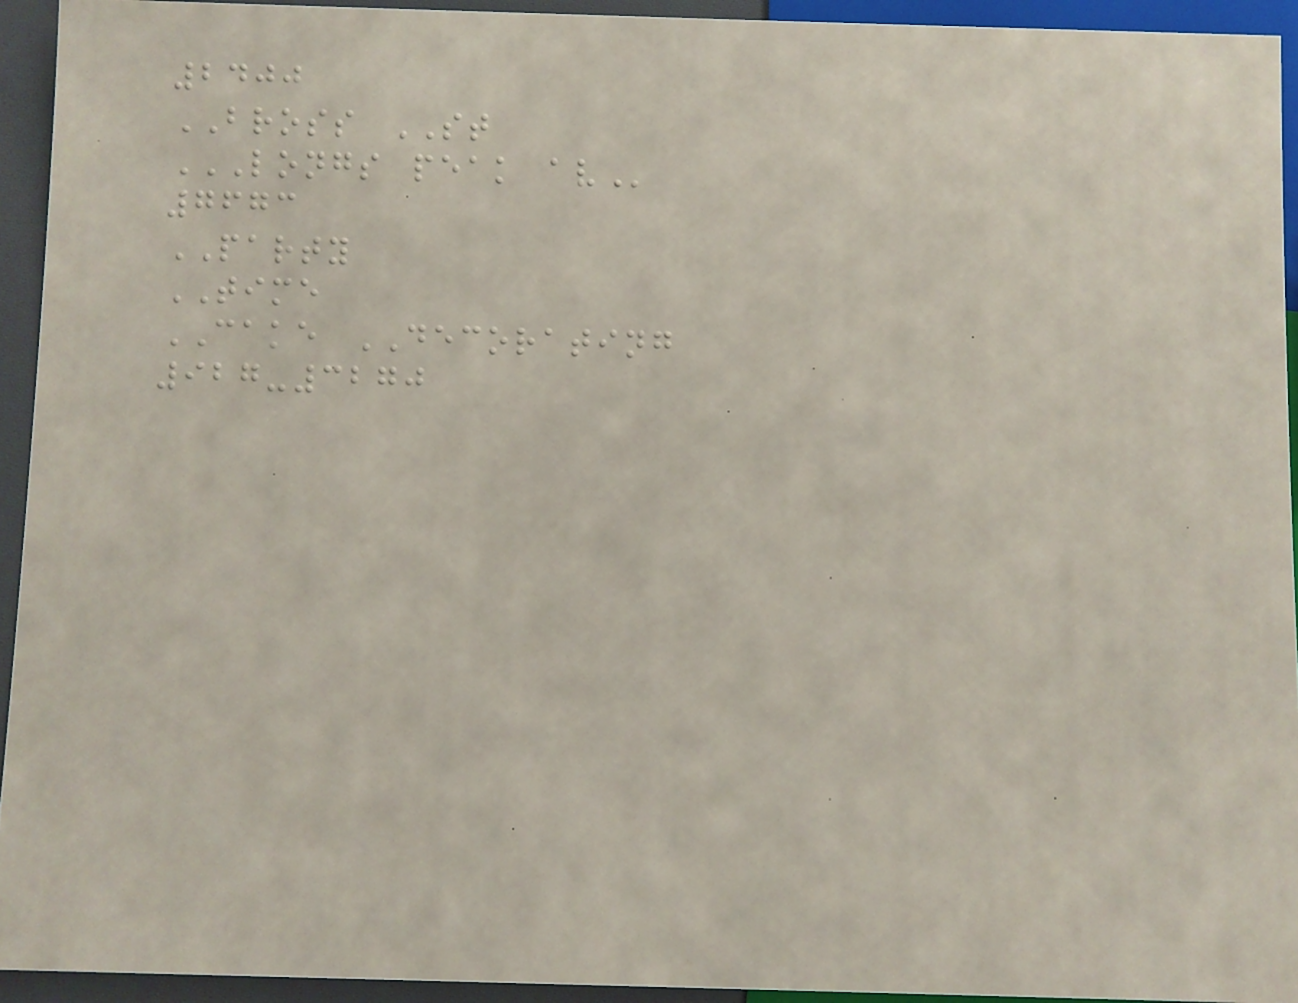2400
BROSS ST
LONGS PEAK AV
7673
PARTY
TIME
CAKE DECORATING
927-3270
